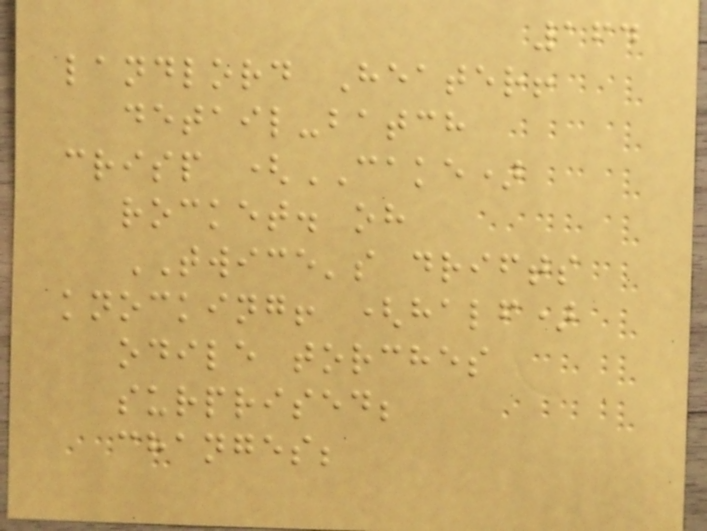164
landlord Heater!
detail-batch
crisp (CAKE)
rocket. oh
TWICE's drifts
knocking! (half)
odile torches
surprised;
changes;
